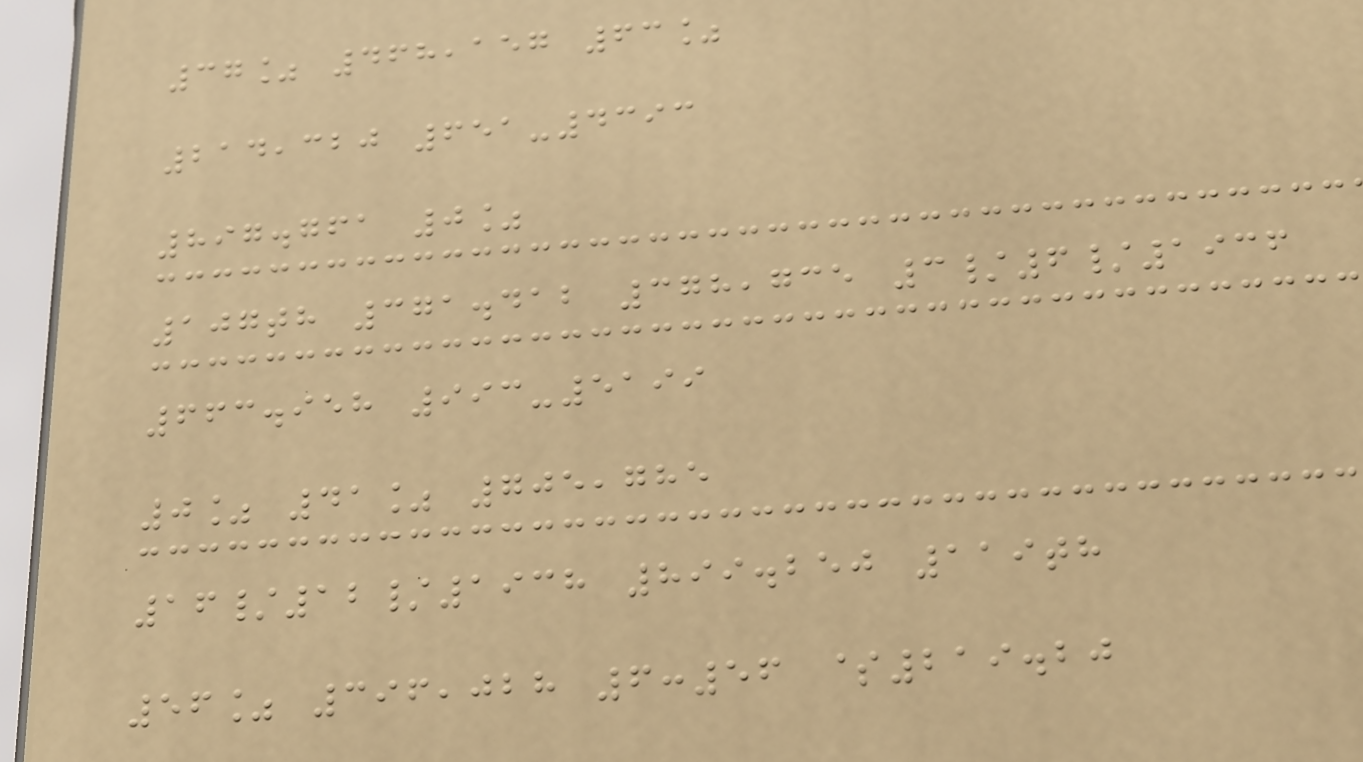37% 468,157 63%
214,320 651-4393
897.761 0%
107th 371.412 378,735 3/6/1936
663.958 993-5199
0% 41% 705,785
16/12/1938 899.250 119th
56% 396,028 6:56 $219.20
